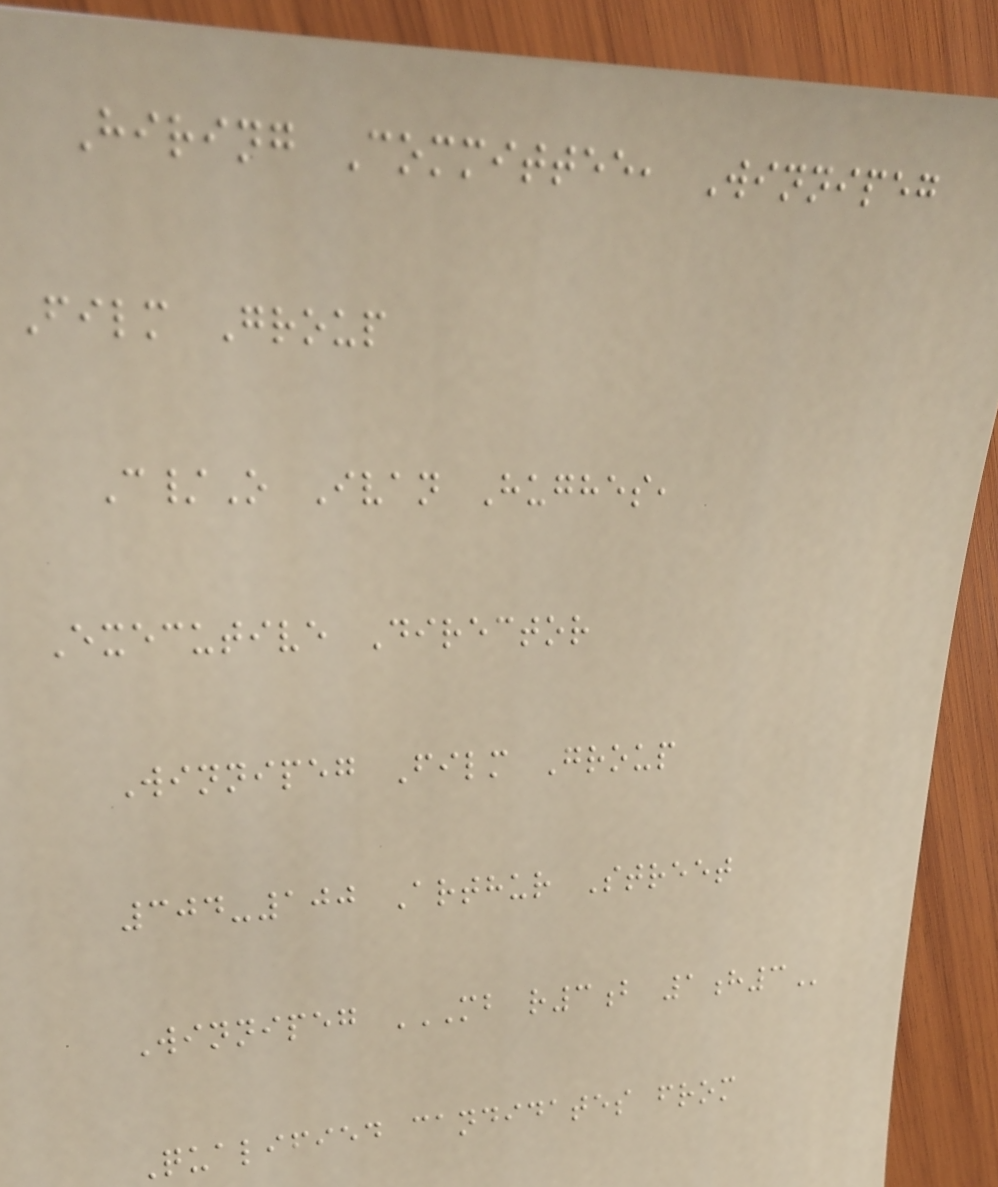Hiring Committee, Winnipeg
Film Group
C/O Ivan Hughes,
Executive Director
Winnipeg Film Group
304-100 Arthur Street
Winnipeg MB R3B 1H3
Qualified candidates from
